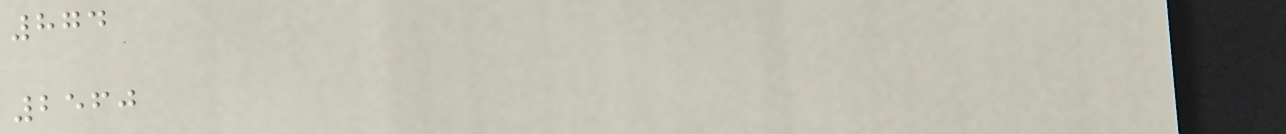874
2560
